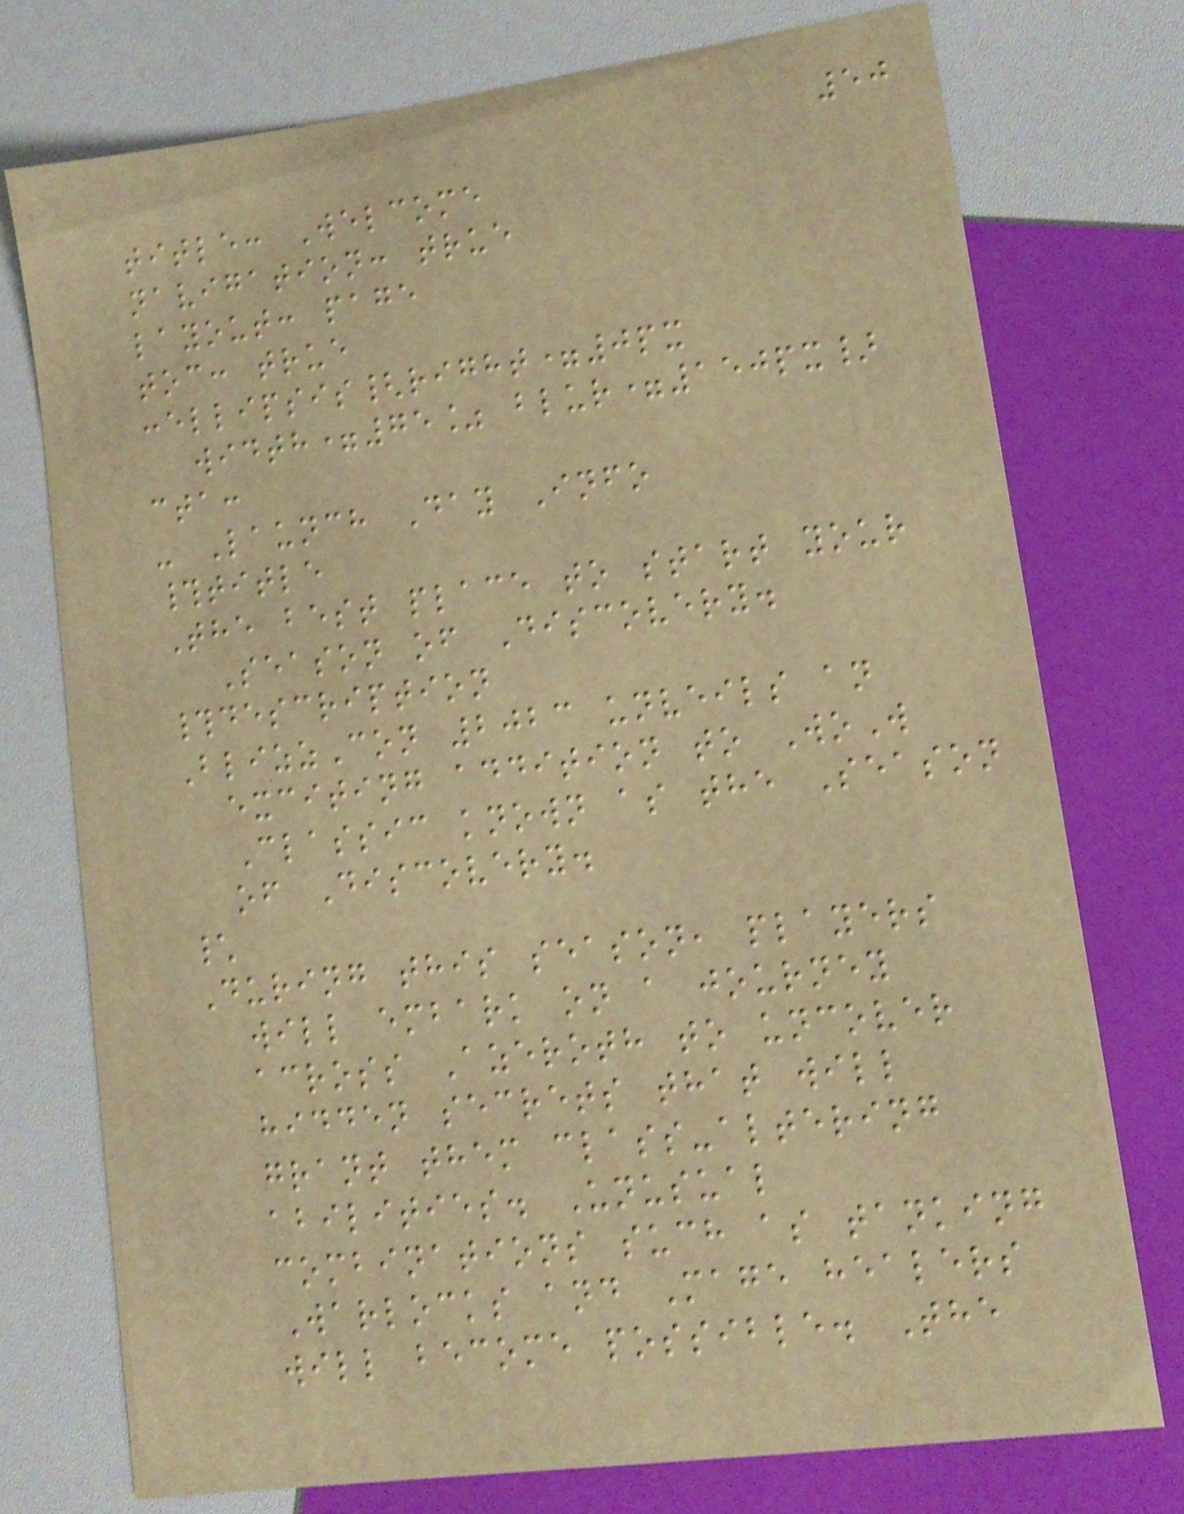50
title: Welcome
navigation: true
layout: page
toc: true
:ellipsis{right=0px
width=75% blur=150px}
cta:
- Launch Day Info
#title
The best place to start your
Season of Discovery.
#description
BlizzCon 2023 unveils an
exciting addition to WoW
Classic known as the Season
of Discovery.
\
During this season, players
will embark on a journey
across Azeroth to uncover
hidden secrets that will
grant them class-altering
abilities. Unusual
combinations such as tanking
Warlocks and Mage healers
will become possible. The
